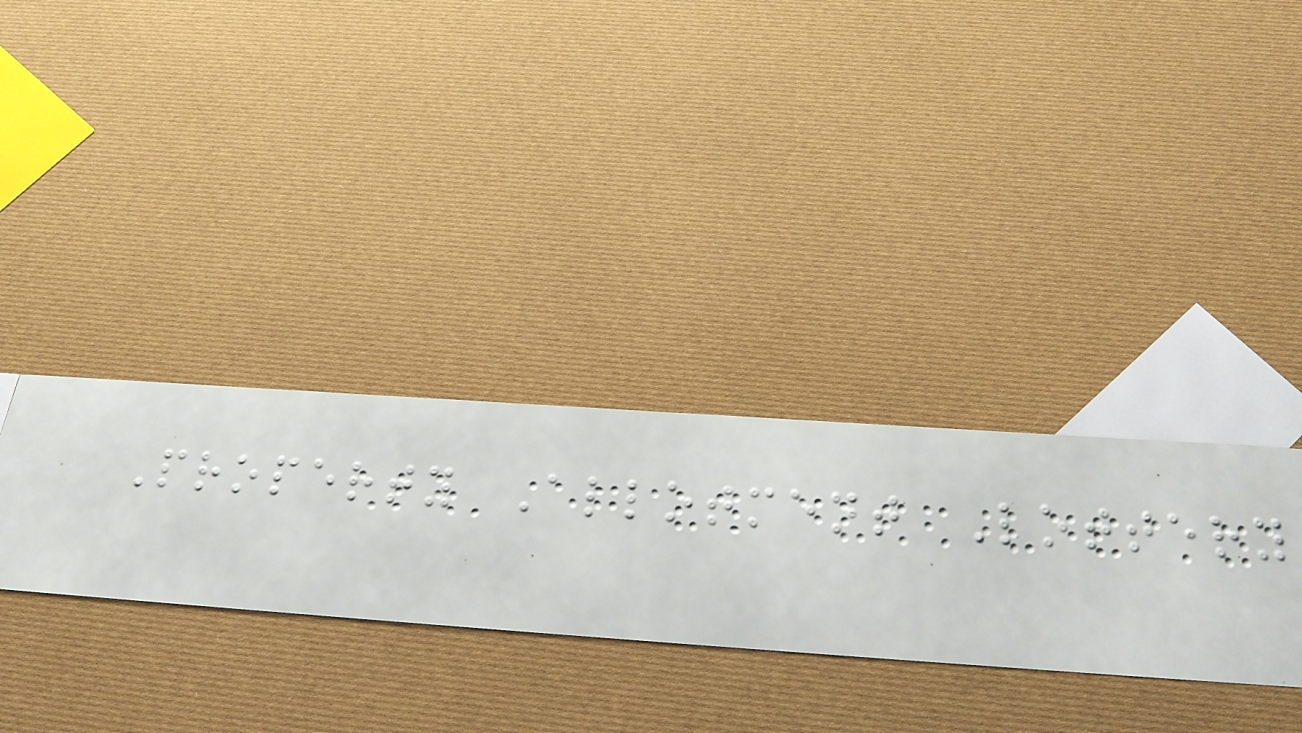Property Allotment Lottery
